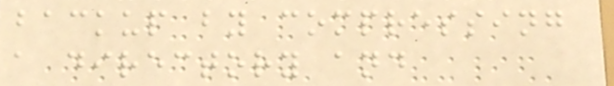backup by compressing
a directory and
